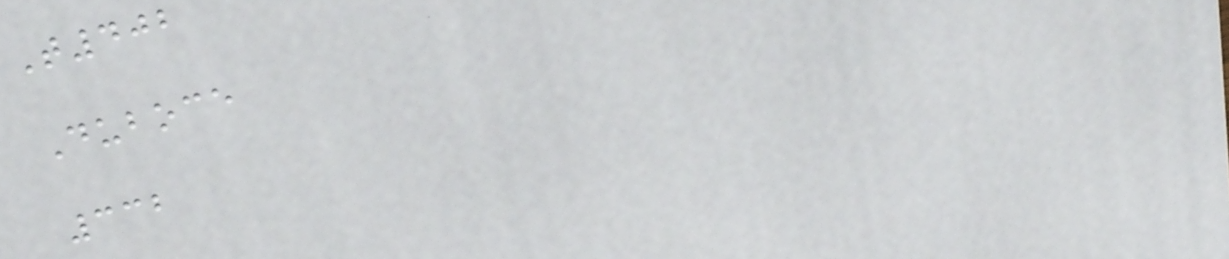T402
Duboce
332
